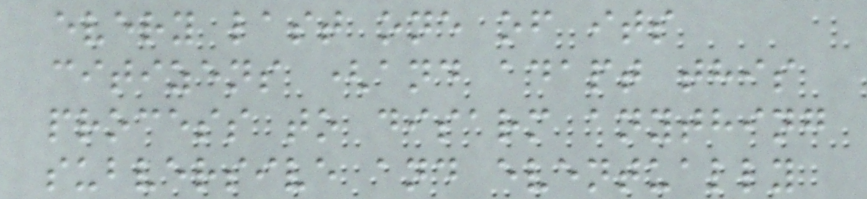every last one of its
citizens (and adapt this
process to disarm anything
subversive and eventually
